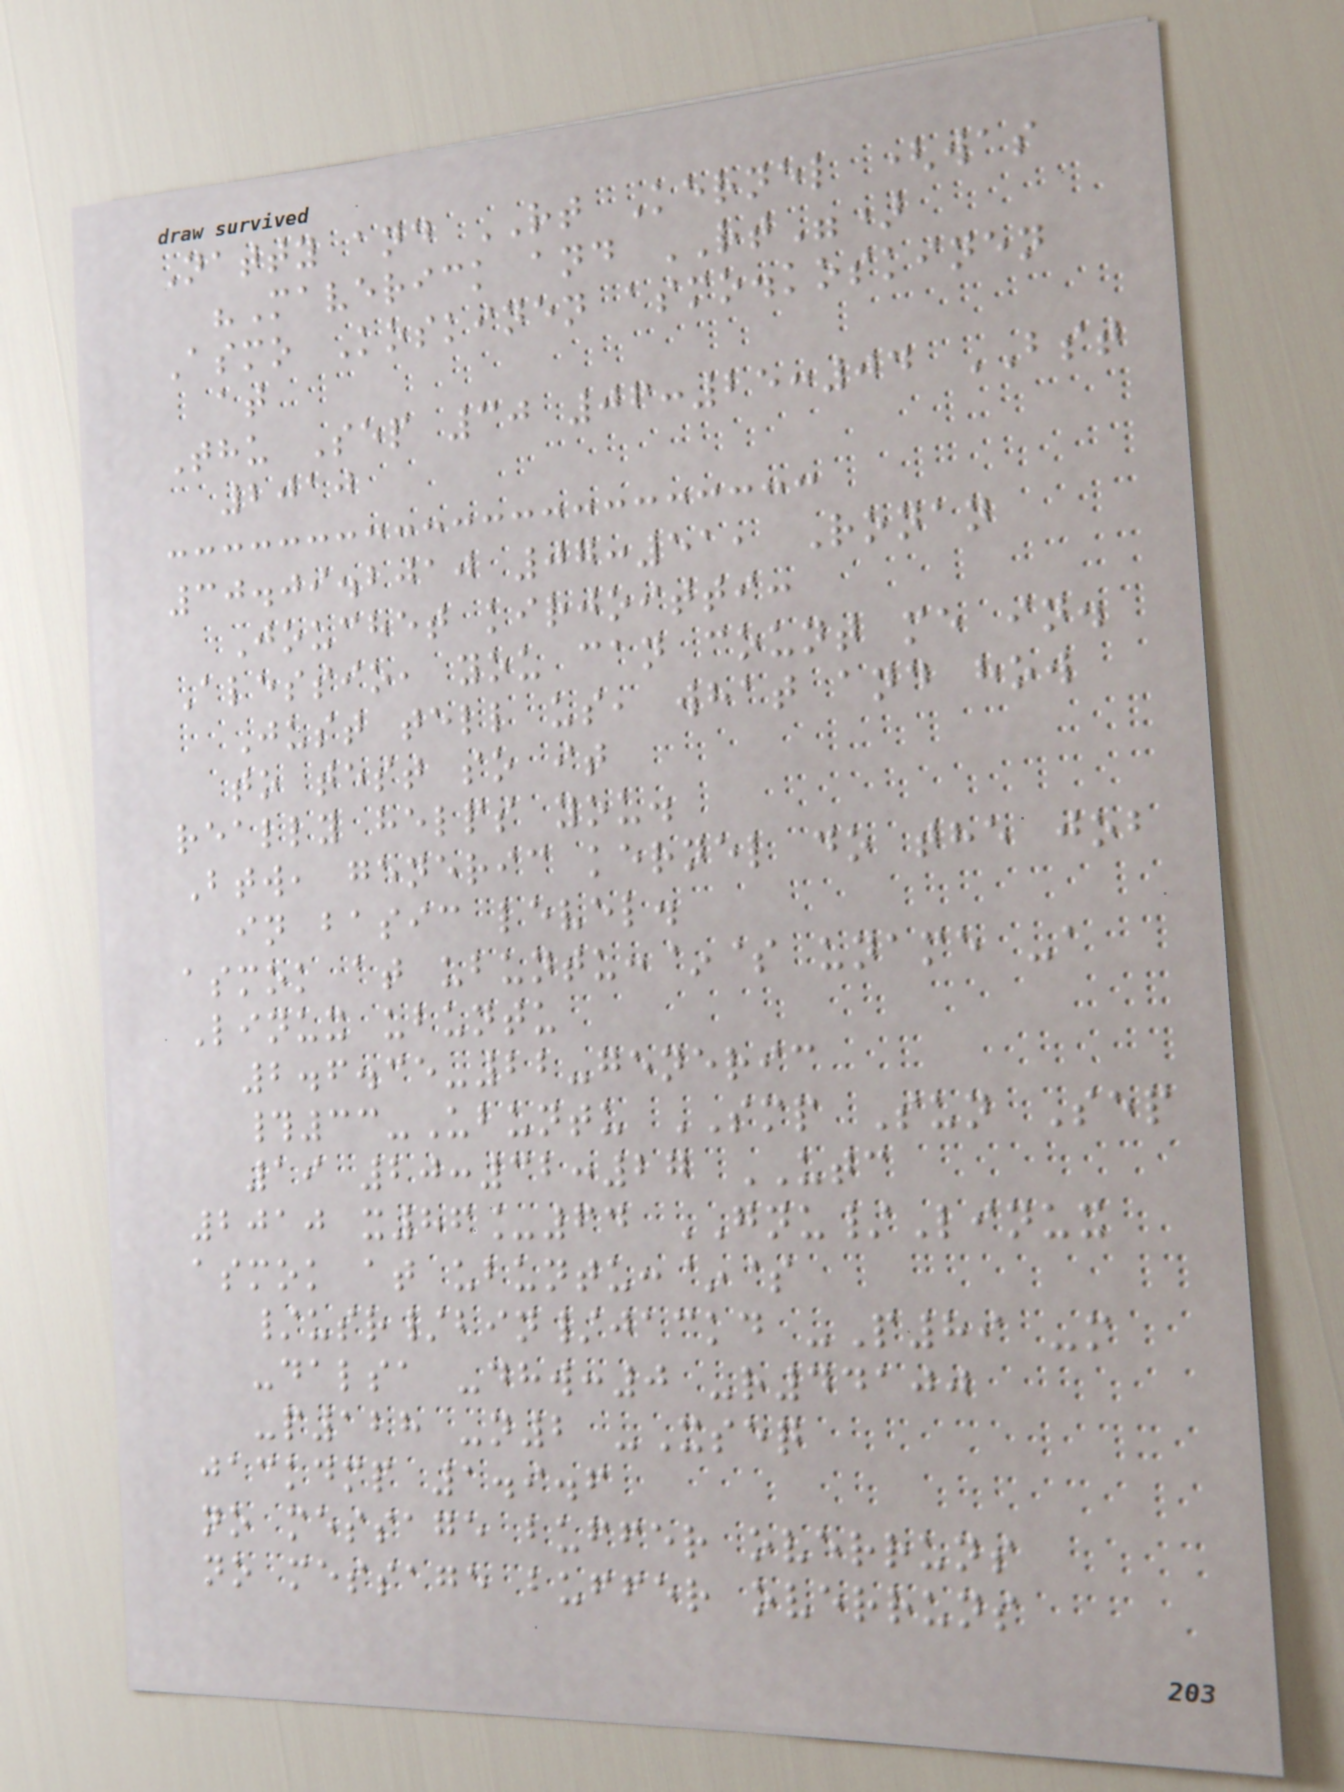Natty and RT Kernel (was
"Maverick and RT")
Asmo Koskinen asmo.koskinen
at
Thu Sep 30 06:25:04 BST
2010
30.09.2010 07:51, Ronan
Jouchet kirjoitti:
Alessio, you can count me in.
Just tell us, what and how
to test so it
really helps you.
Btw, generic kernel do the job
in basic level.
asmok at ubuntu:~$ uname -a
Linux ubuntu
2.6.35-22-generic
#33-Ubuntu SMP Sun Sep
19 20:32:27 UTC
2010 x86_64 GNU/Linux
asmok at ubuntu:~$
/usr/bin/jackd -P89 -m
-dalsa -dhw:0 -r44100
-p128 -n2 -Xseq
jackdmp 1.9.6
no message buffer overruns
no message buffer overruns
